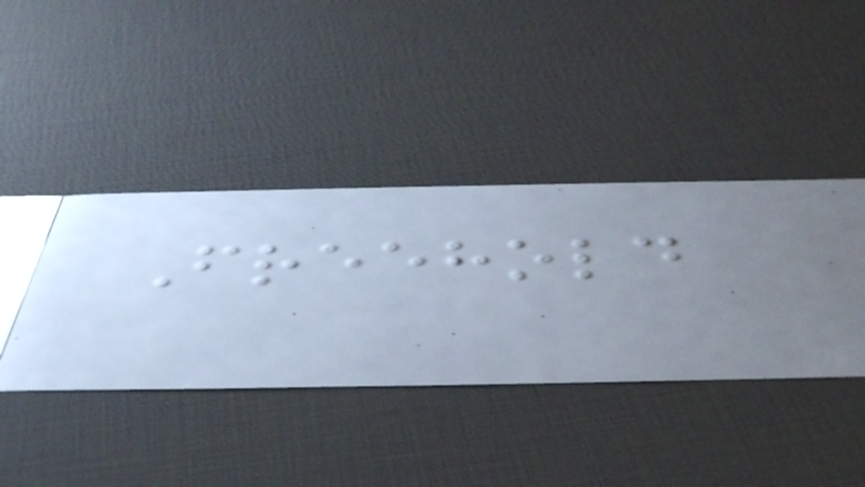Freehold
